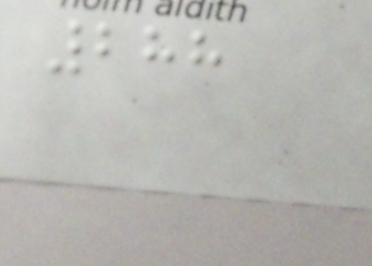288
